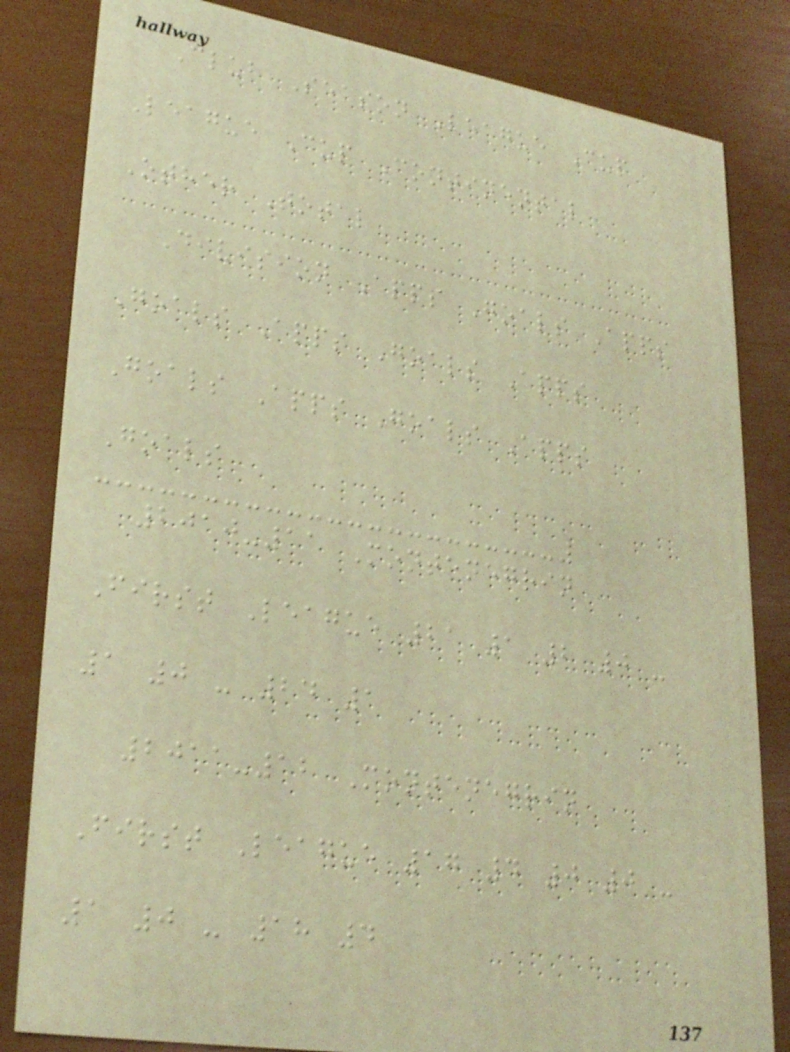Club Season League Cup
League Cup Continental
Other Total
Division Apps Goals Apps
Goals Apps Goals Apps
Goals Apps Goals Apps
Goals
2010-11 Montenegrin
First League 21 1 2 0 -
1 0 - 24 1
2011-12 Montenegrin
First League 17 4 0 0 -
1 0 - 18 4
